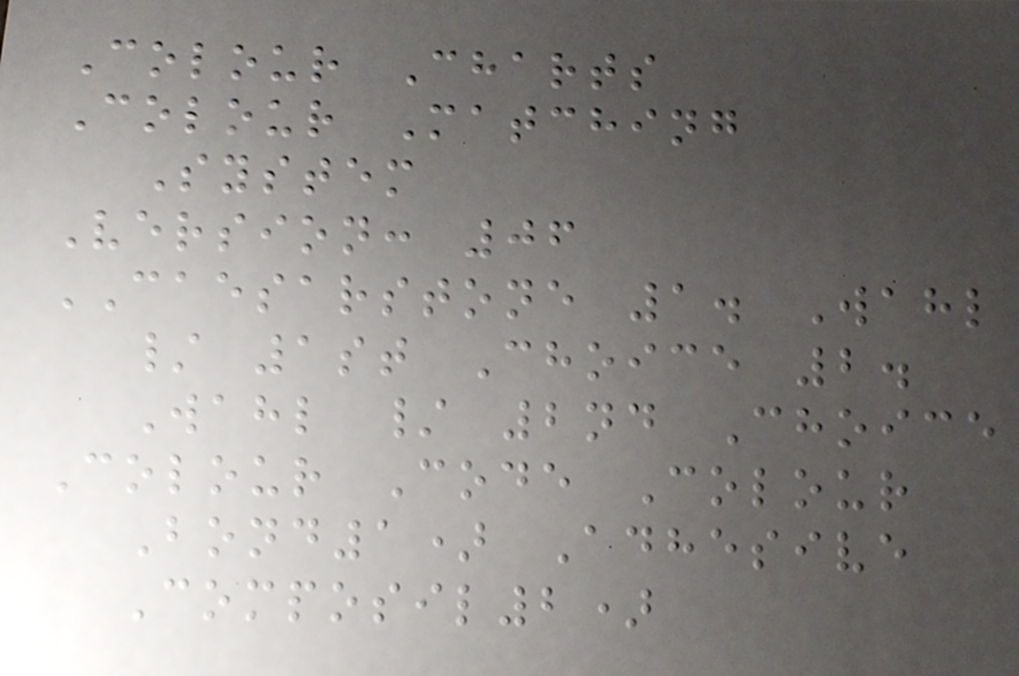Colour Charts
Colour Matching
System
Version: 06
CAESARSTONE 1. Wahl
/ 1st Choice 2.
Wahl / 2nd Choice
Colour Code Colour
Bond1) Adhesive
Composil2)
